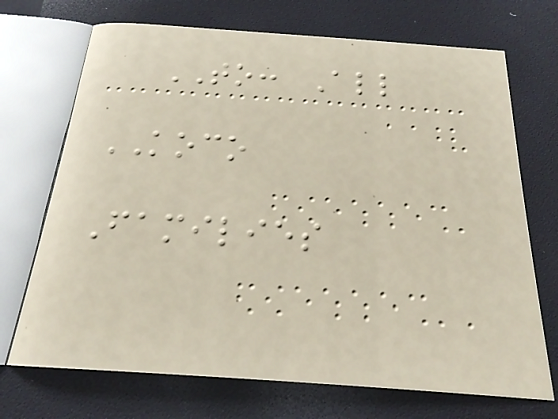TO: All
KOCO
Families
